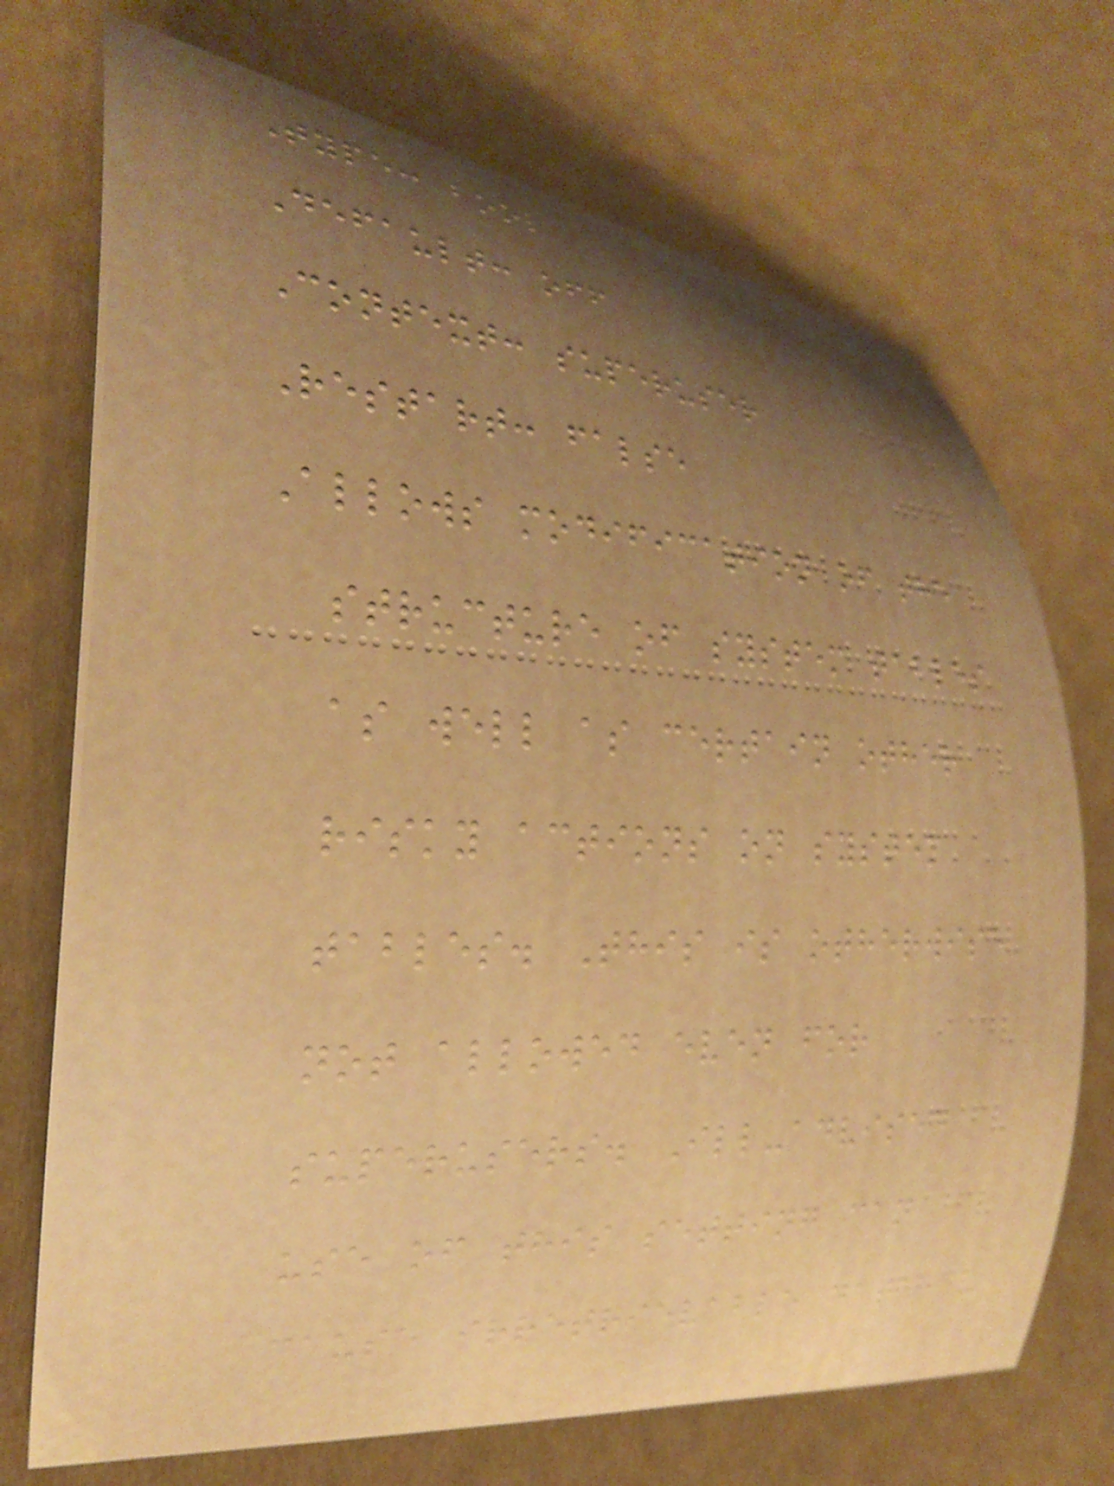Type: bool
Default: off
Context: superuser
Restart: false
Allows modification of the
structure of system tables
as well as certain other
risky actions on system
tables. This is otherwise
not allowed even for
superusers. Ill-advised
use of this setting can
cause irretrievable data
